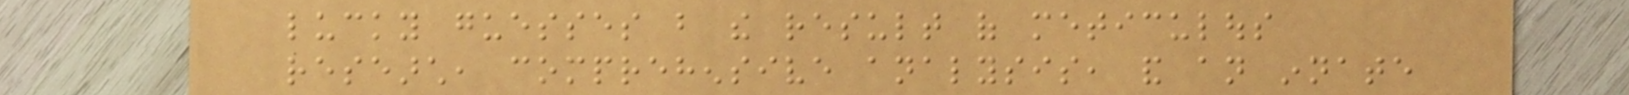lucky guesses but the result of meticulous
research, comprehensive analysis, and an innate
